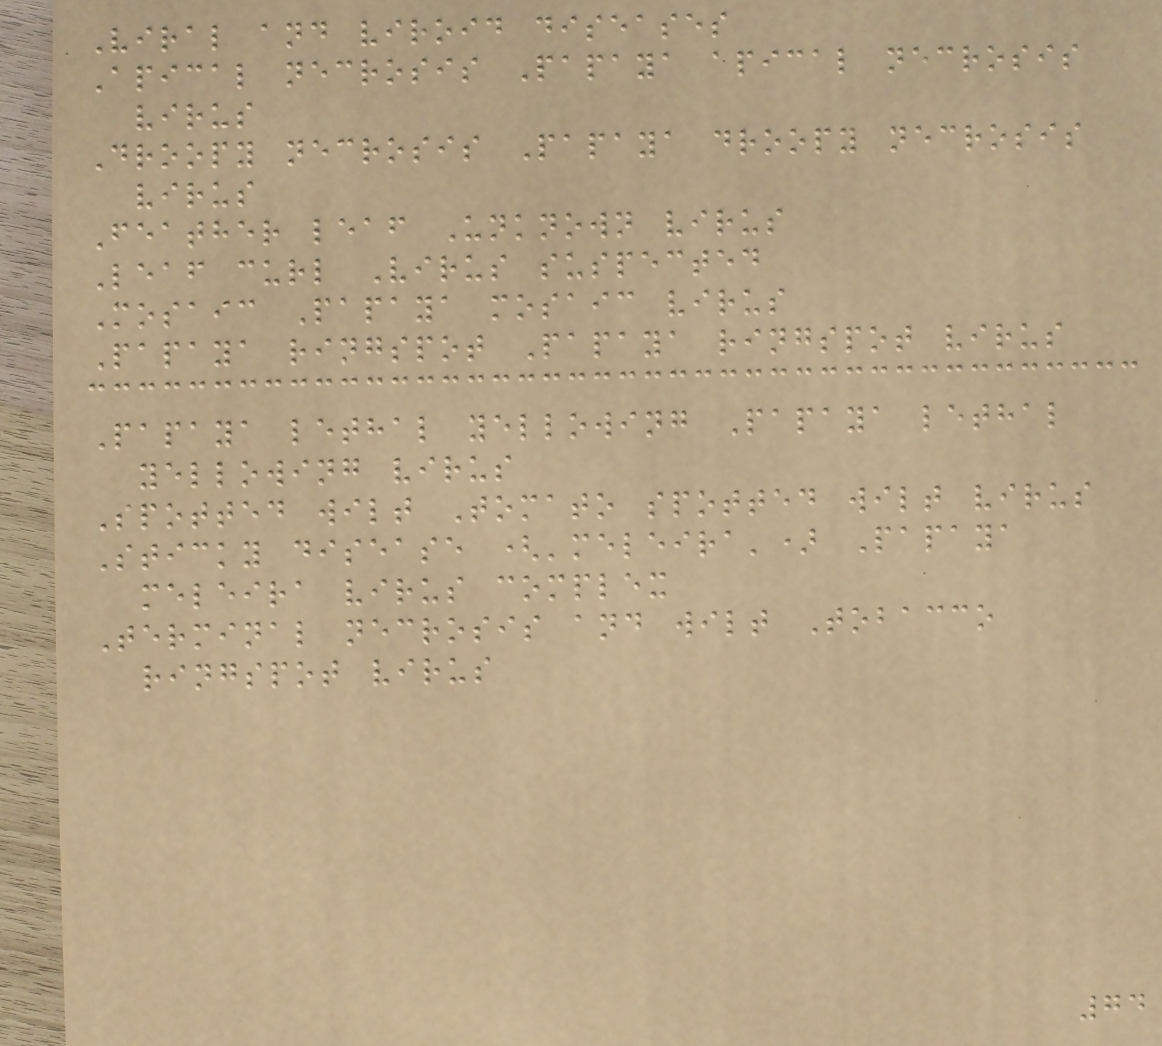Viral and viroid diseases
Apical necrosis Papaya apical necrosis
virus
Droopy necrosis Papaya droopy necrosis
virus
Feather leaf Unknown virus
Leaf curl Virus suspected
Mosaic Papaya mosaic virus
Papaya ringspot Papaya ringspot virus
Papaya lethal yellowing Papaya lethal
yellowing virus
Spotted wilt Tomato spotted wilt virus
Sticky disease ('meleira') Papaya
meleira virus complex
Terminal necrosis and wilt Tobacco
ringspot virus
74
